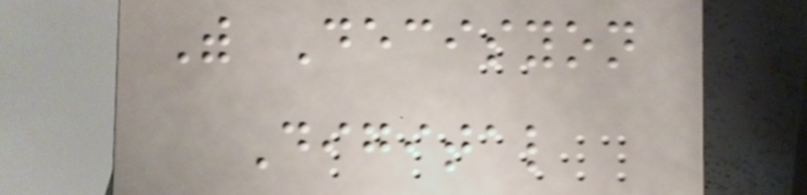With Decisyon
Digital
